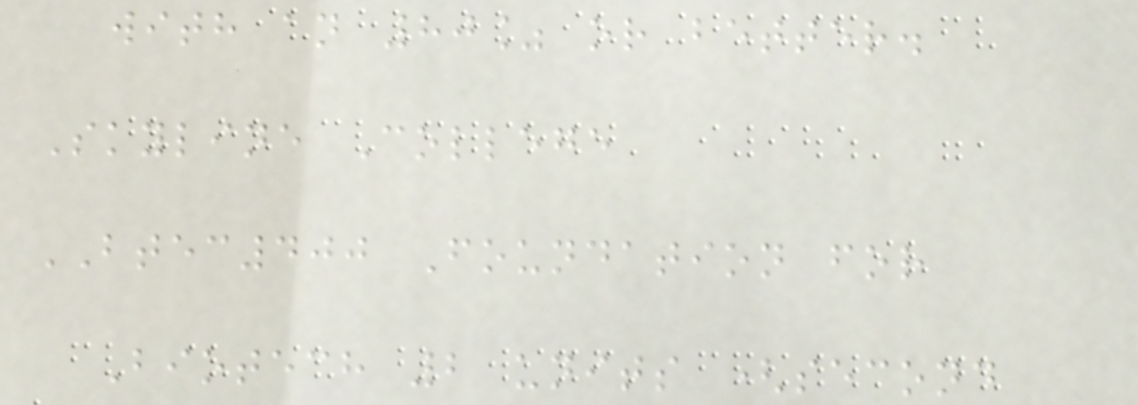with an 80% or better.
Skyline College
BTEC400 Foundation for
Biotech 2 units (second
